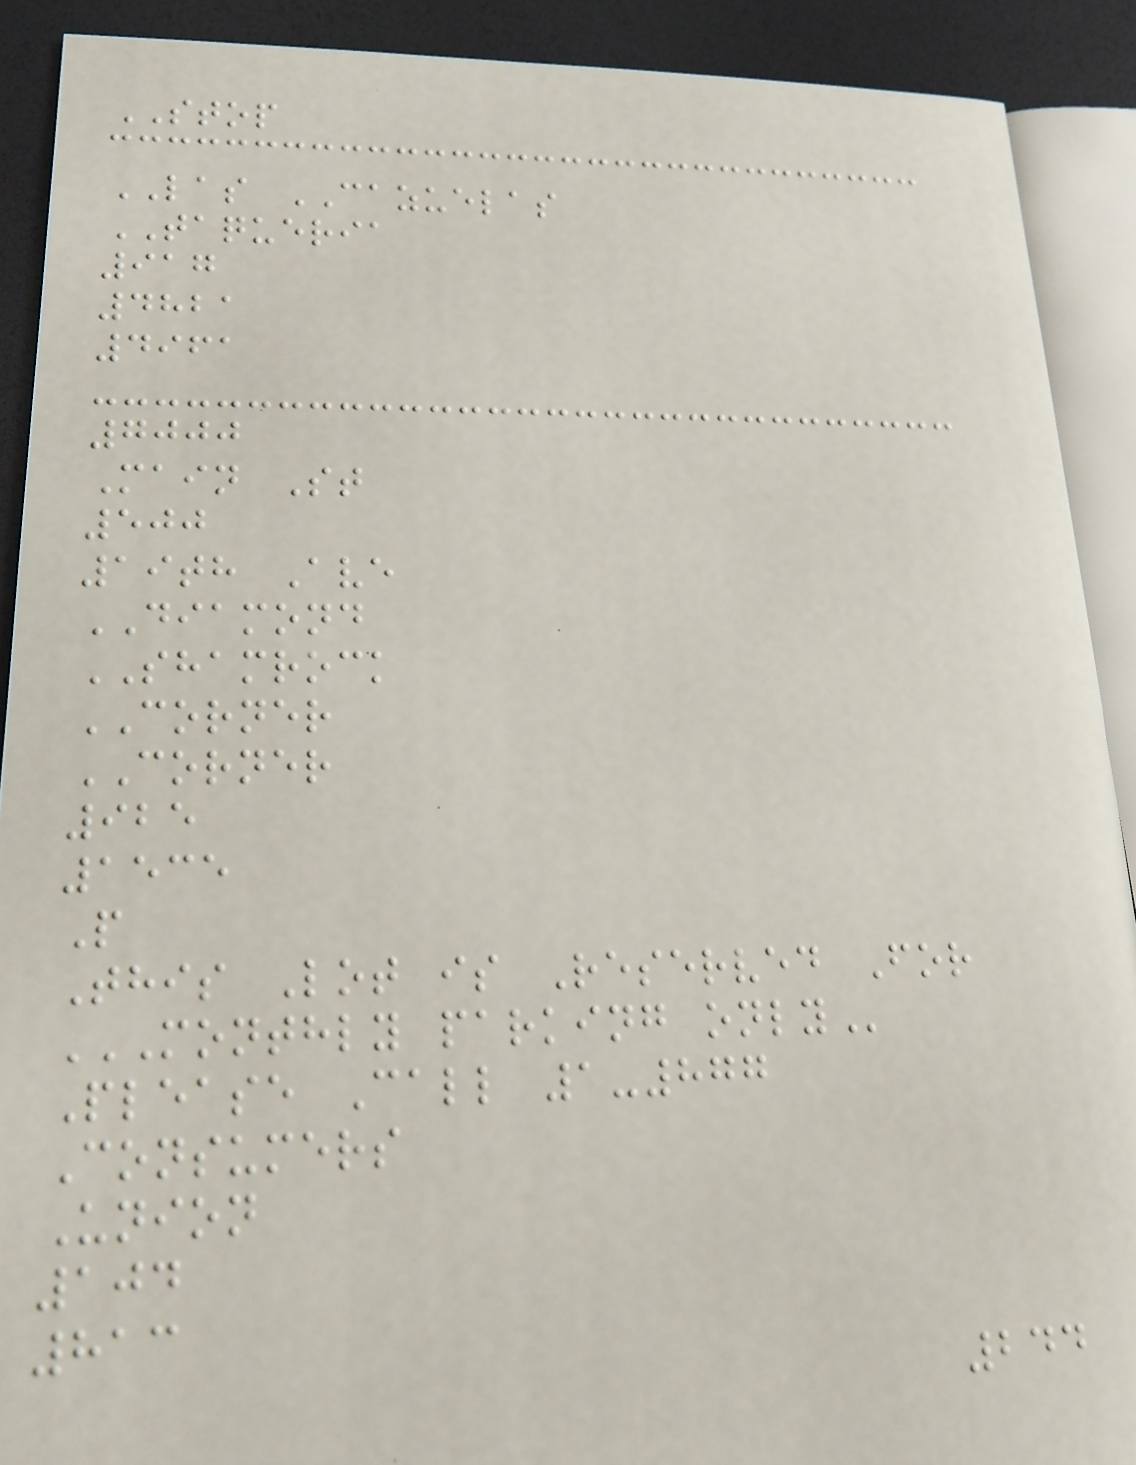STOP
LAS CAZUELAS
TAQUERIA
917
4821
4961
7000
Main St
500
19th Ave
DIAMOND
SHAMROCK
CORNER
CORNER
925
1535
P
This Lot is Reserved For
MONTHLY PARKING ONLY
Please Call 1-877
Consumers
Union
104
813
244
